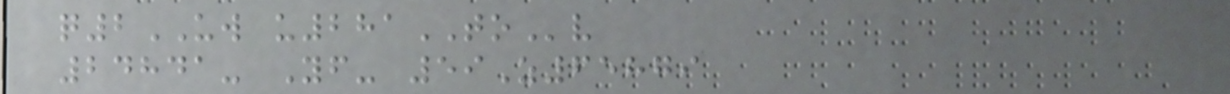q2UW u281TOv
24841- Yf- 59Z65879
